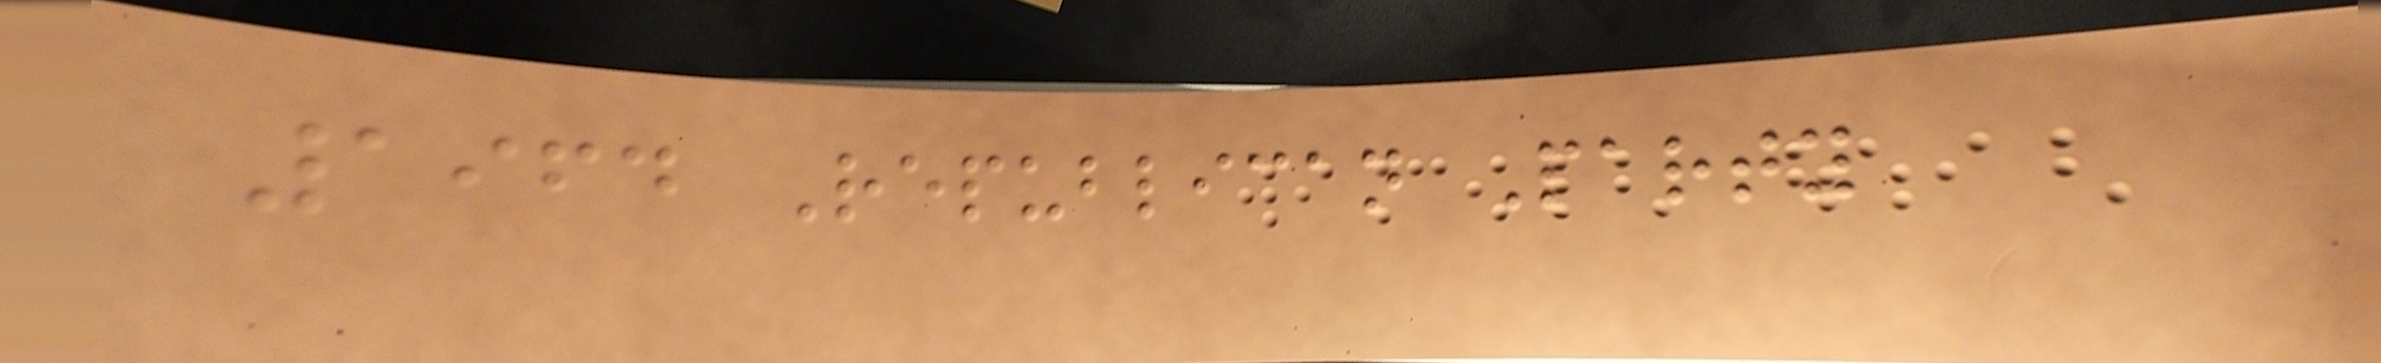1964 Republican Party
